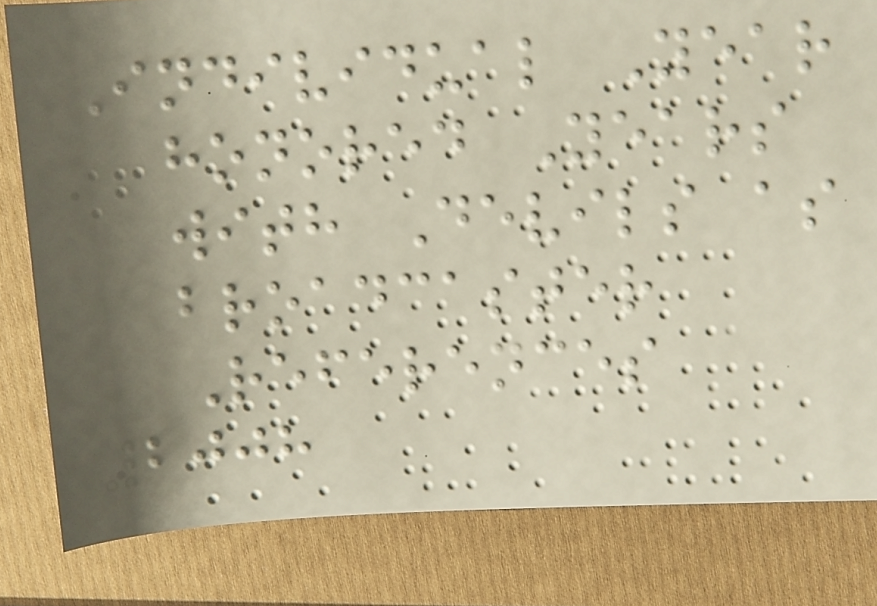Individual Year
honored Years
with Devils as
broadcaster
References
2008
